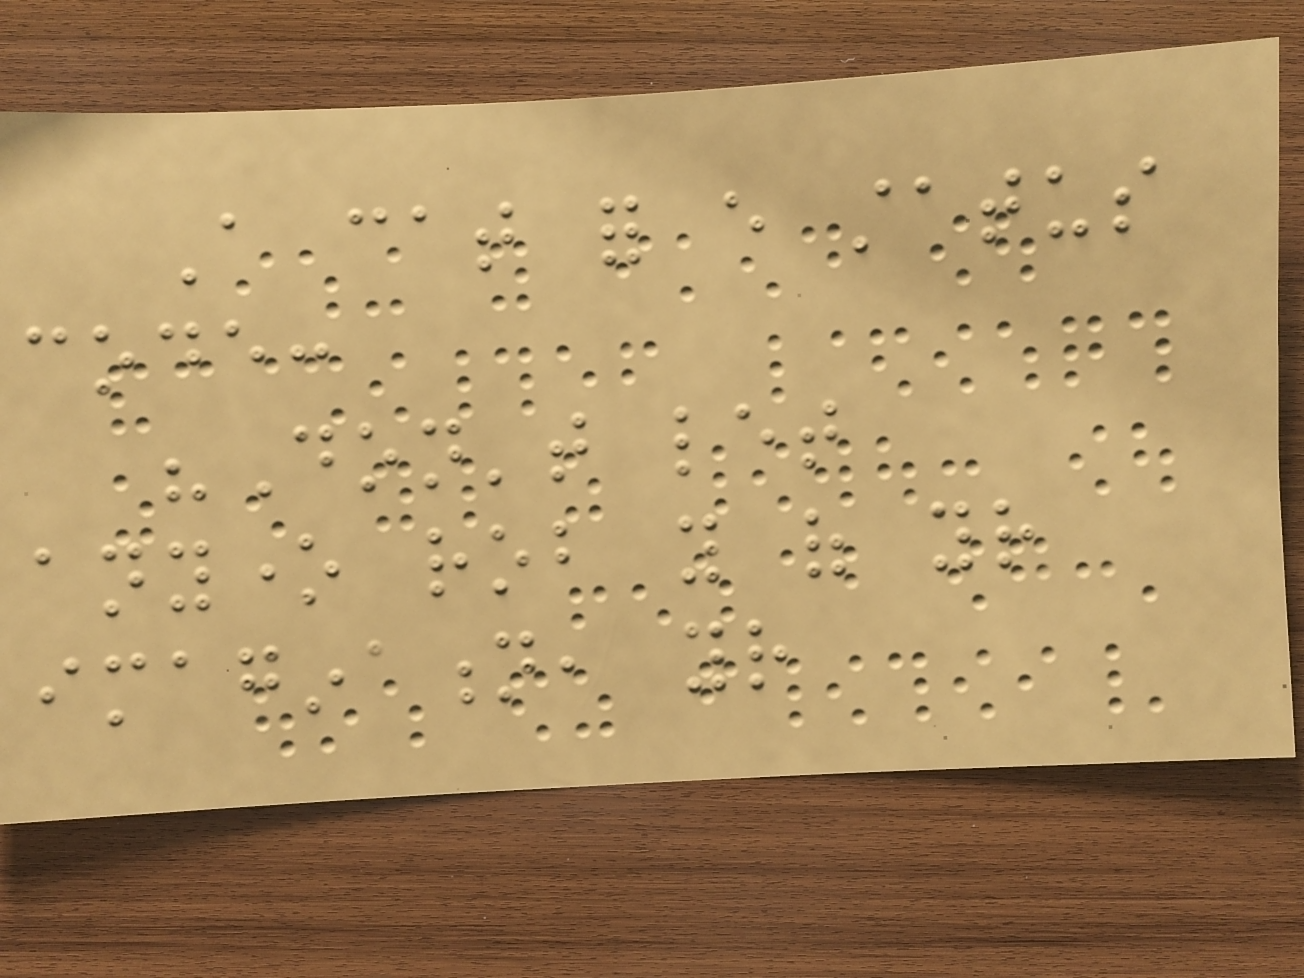A cat for every status
code:
"Don't let
anyone rob you of your
imagination, your
